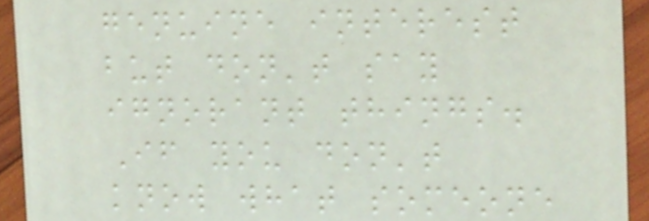genuine interest
but don't say
ignorant things.
If you don't
know what someone
